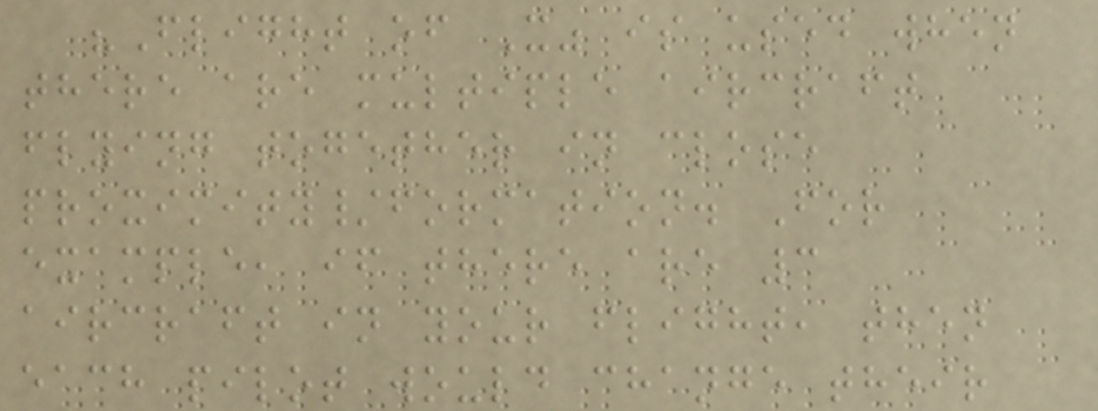"Flight of X" is used when
there are multiple aircraft
flying together in close
proximity/formation. For
example, if there are 3
aircraft in your flight, then
each pilot would change their
